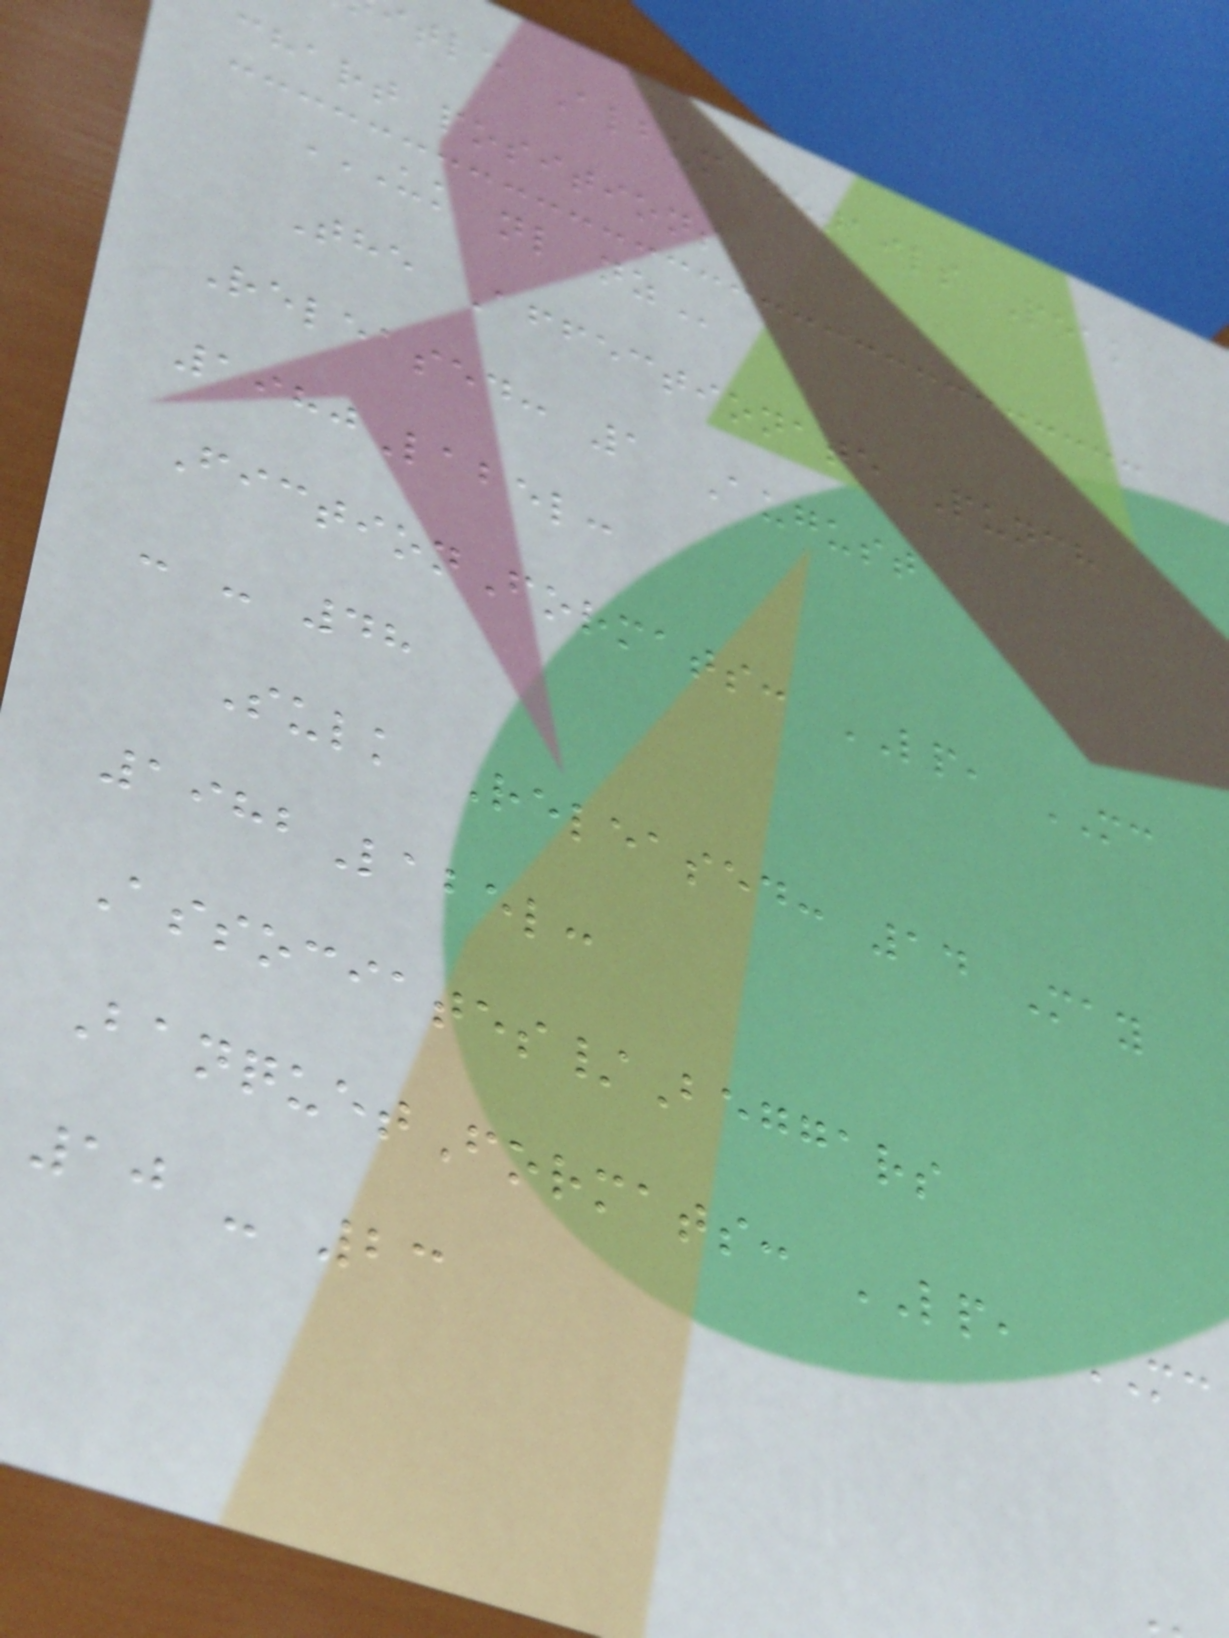itle Album details Peak
chart positions
UK NL NZ
The Affectionate Punch
Released: 1 August
1980Label:
FictionFormats: LP, MC
- - 48
Sulk Released: 14 May
1982Label:
Associates/Beggars
BanquetFormats: LP, MC
10 - 23
